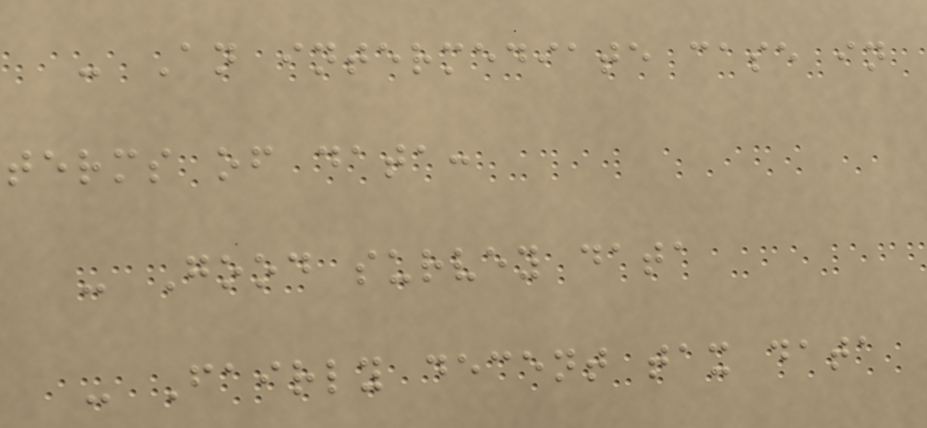- An intermediate case in
terms of data:
- Good survey data
- Fairly decent tax data
